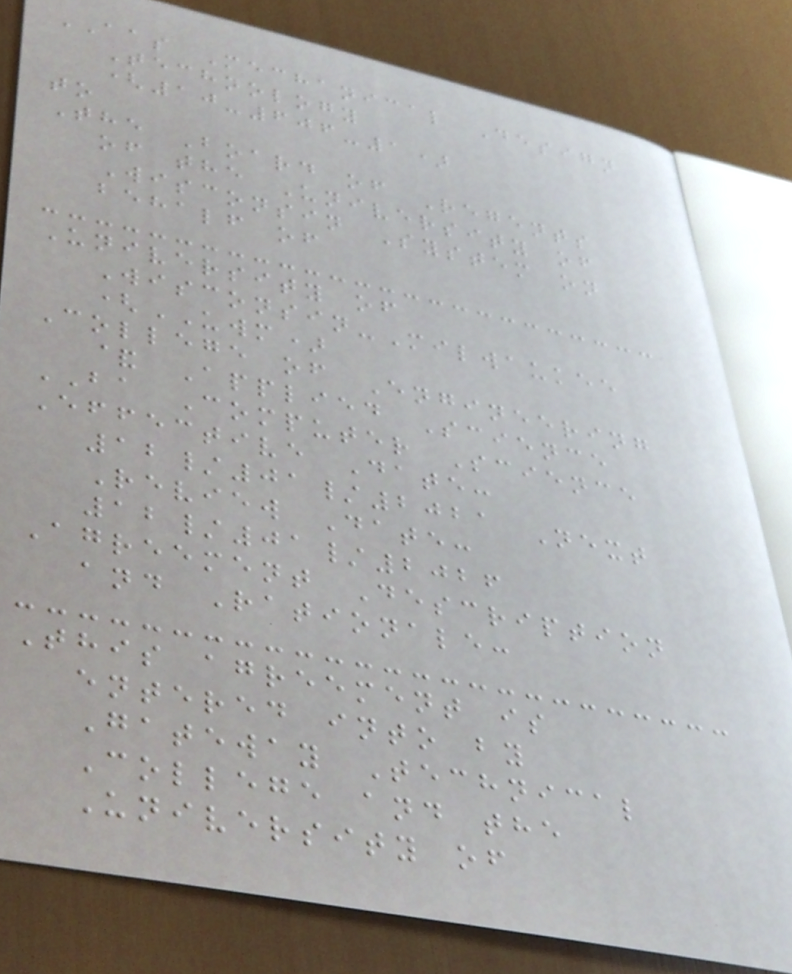AAS Mechanical Design
Technology
(10-606-1)
to
The Board of Regents
of the University of
Wisconsin System on
behalf of
University of
Wisconsin-Milwaukee
(UWM)
College of Engineering
& Applied Science
BA Computer Science
Effective Date:
12/01/2021 Next
Review Date:
12/01/2026
Agreement Description
and Rationale:
This agreement is
entered into by
Gateway Technical
College and the
University of
